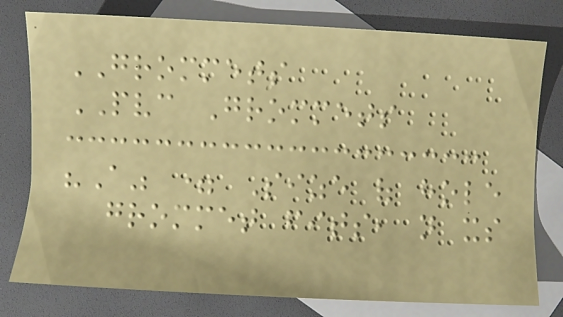GROMMETS
PVC Grommets
"A" = Size of hole
grommet fits, not its
